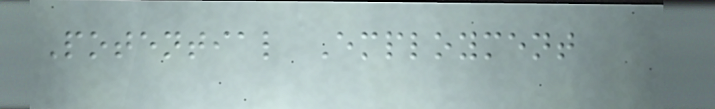Potential Employment
